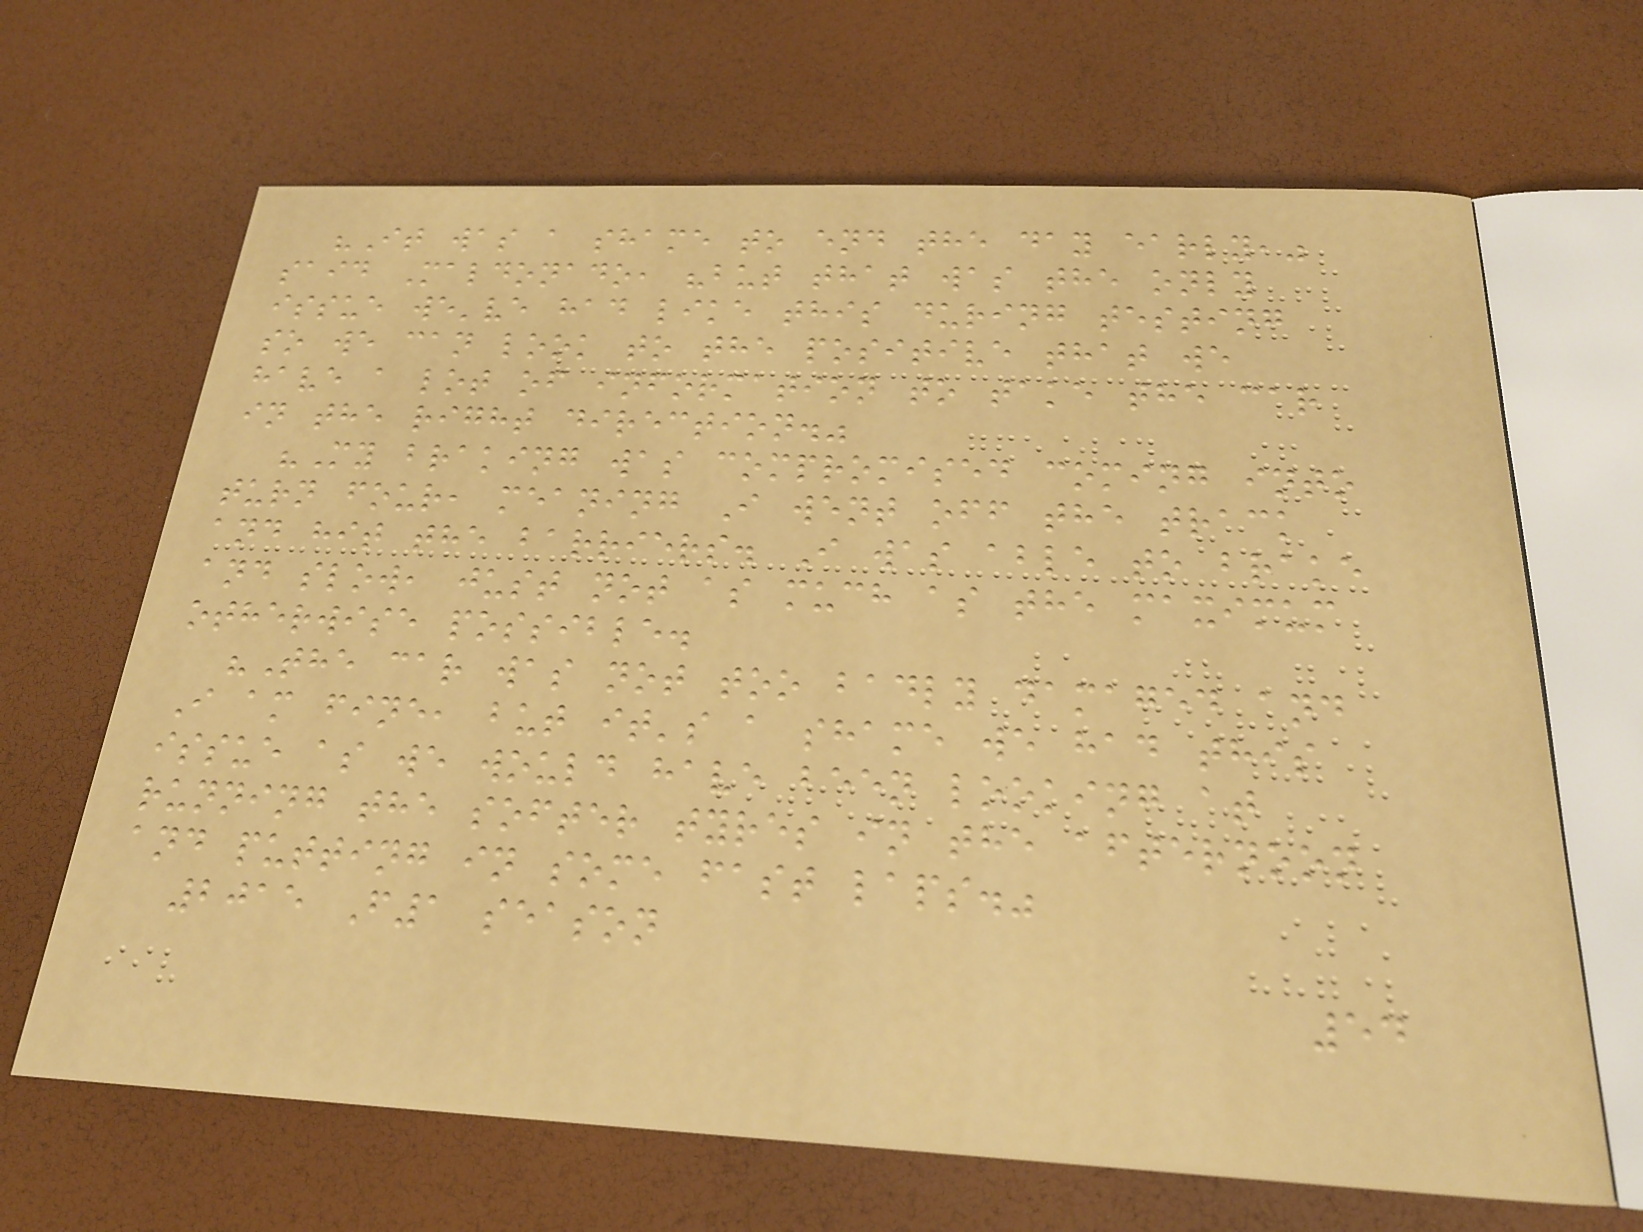"It was a shame to end the day early,"
said Maldonado, "but that was the only
issue we've had like this during testing
so we can look to the positive that we
have a lot of information to take the car
in the right direction."
"My braking was compromised coming into
turn four, meaning I went off the track
and hit the barriers. I was able to brake
and slow, just not as much as the maximum
otherwise possible.
"The car was not too badly damaged and
I am fine, but it's a shame we had this
issue as we would have been looking at
running the softer tyres in the afternoon
and putting in some fast laps."
2015 F1 season
54
